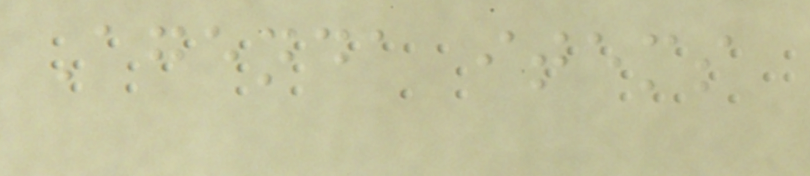Agenda items
